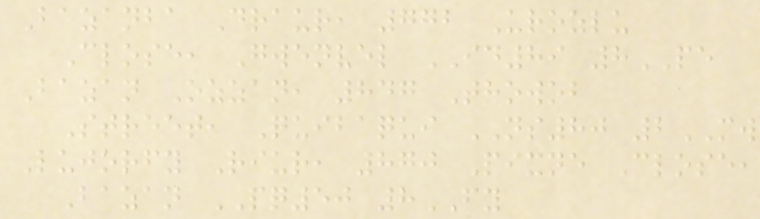Bazanba Draur, 772 Urozlu
Close, Gwenvel ID89 8PE
Bazan Ozzan, 847 Thowob
Street, Quibaqui NS80 2MW
Lujorfy Riur, 870 Pixne Close,
Bazan PQ50 8FY
